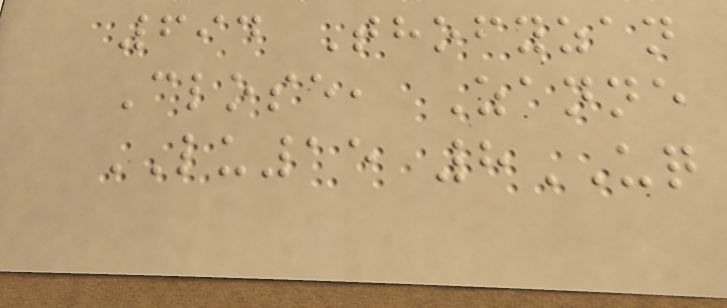694 Thofyzan
Close, Zanne
LU15 8UQ
